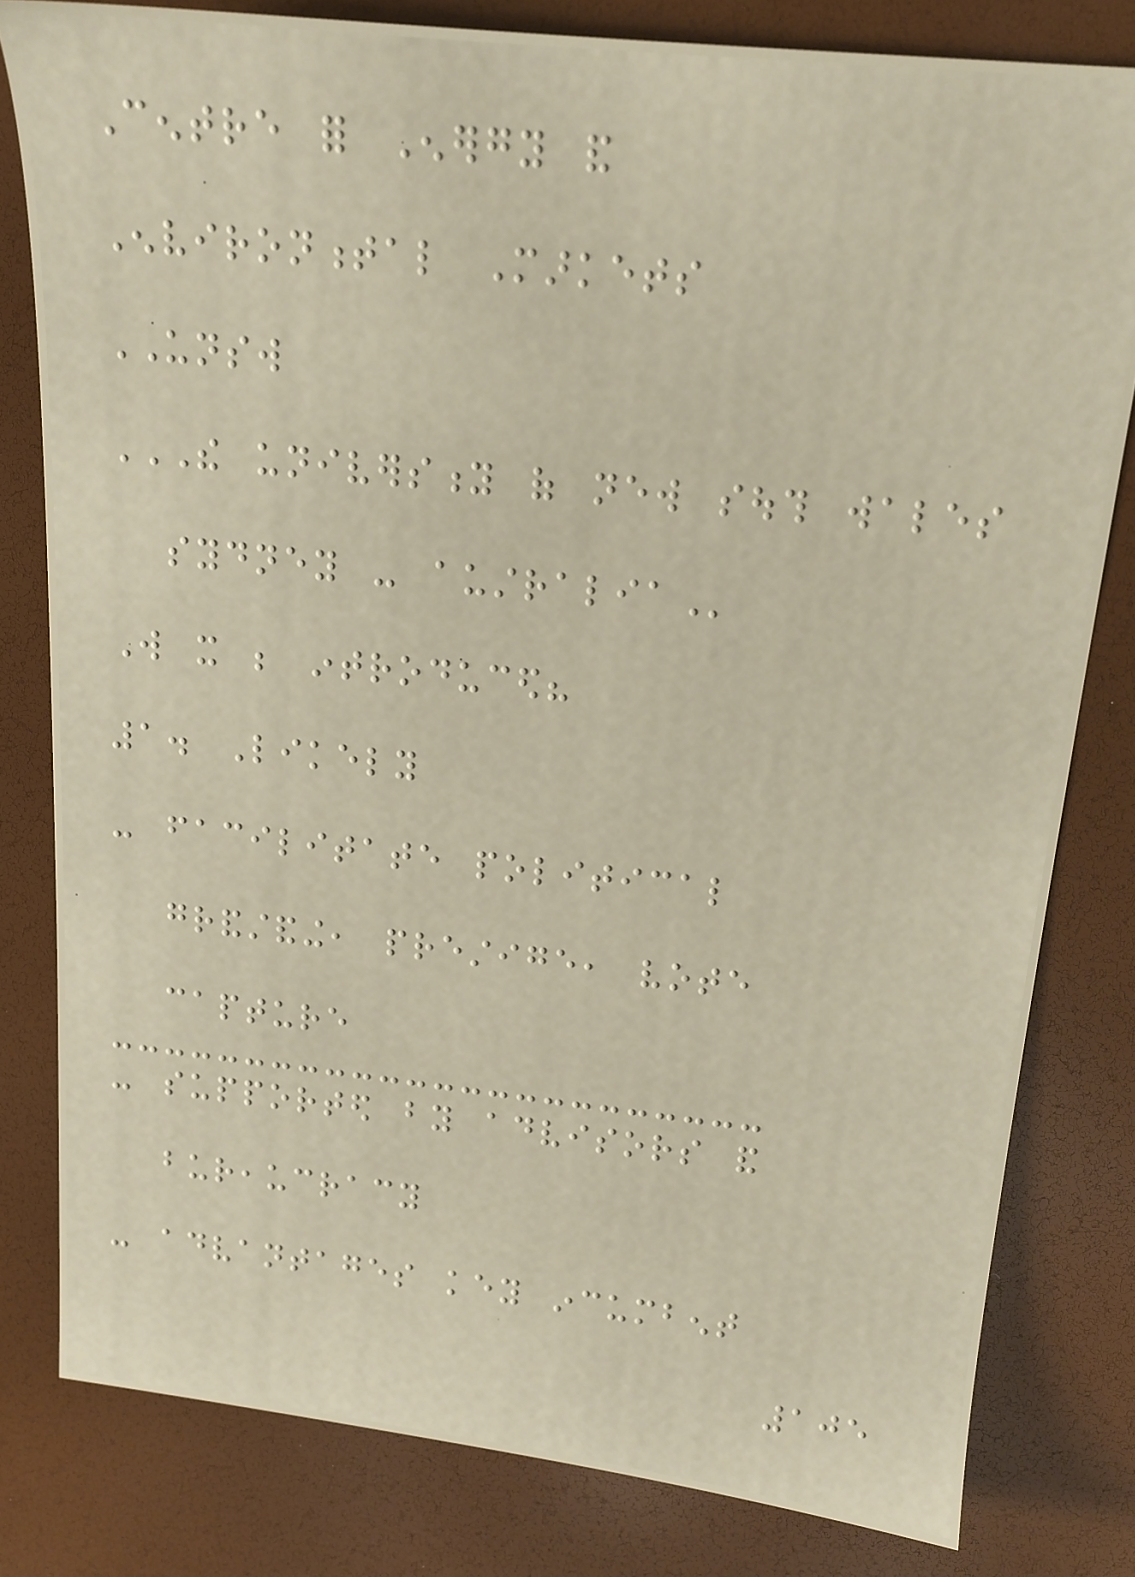Centre for Energy and
Environmental Markets
UNSW
THE UNIVERSITY OF NEW SOUTH WALES
SYDNEY - AUSTRALIA
Will it be introduced?
1. Likely
- facilitate political
grandstanding, prestige, vote
capture
- supported by advisors and
bureaucracy
- advantages key incumbent
105
